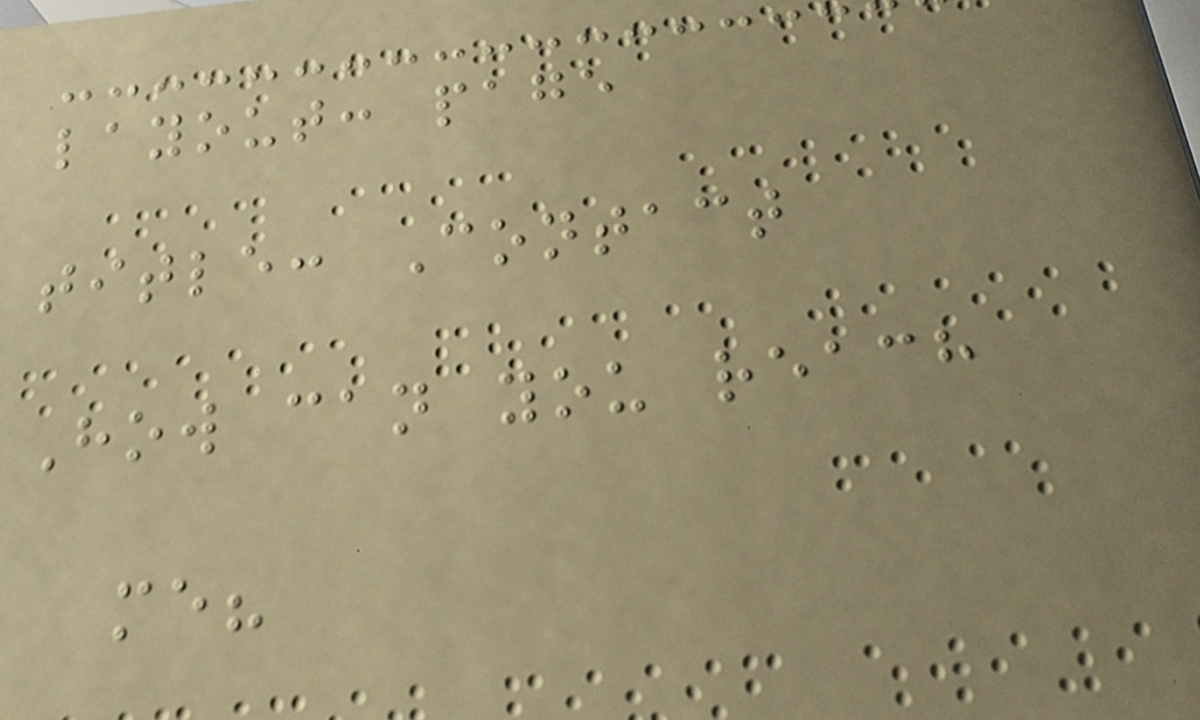layout: page
title: Contact
How can you reach
me?
